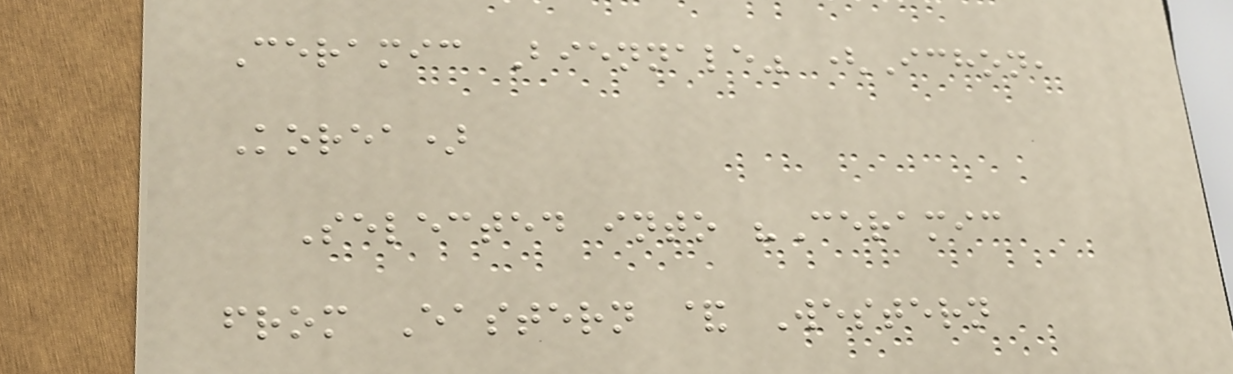Ceramic Biennale" (Ichon,
Korea)
Selected into "Ceramic
from Eastern & Western
